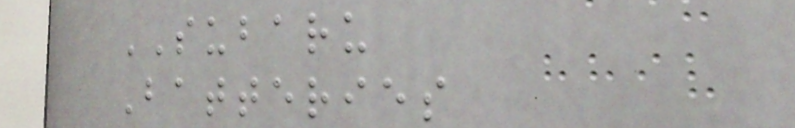SUBARU
Batteries
